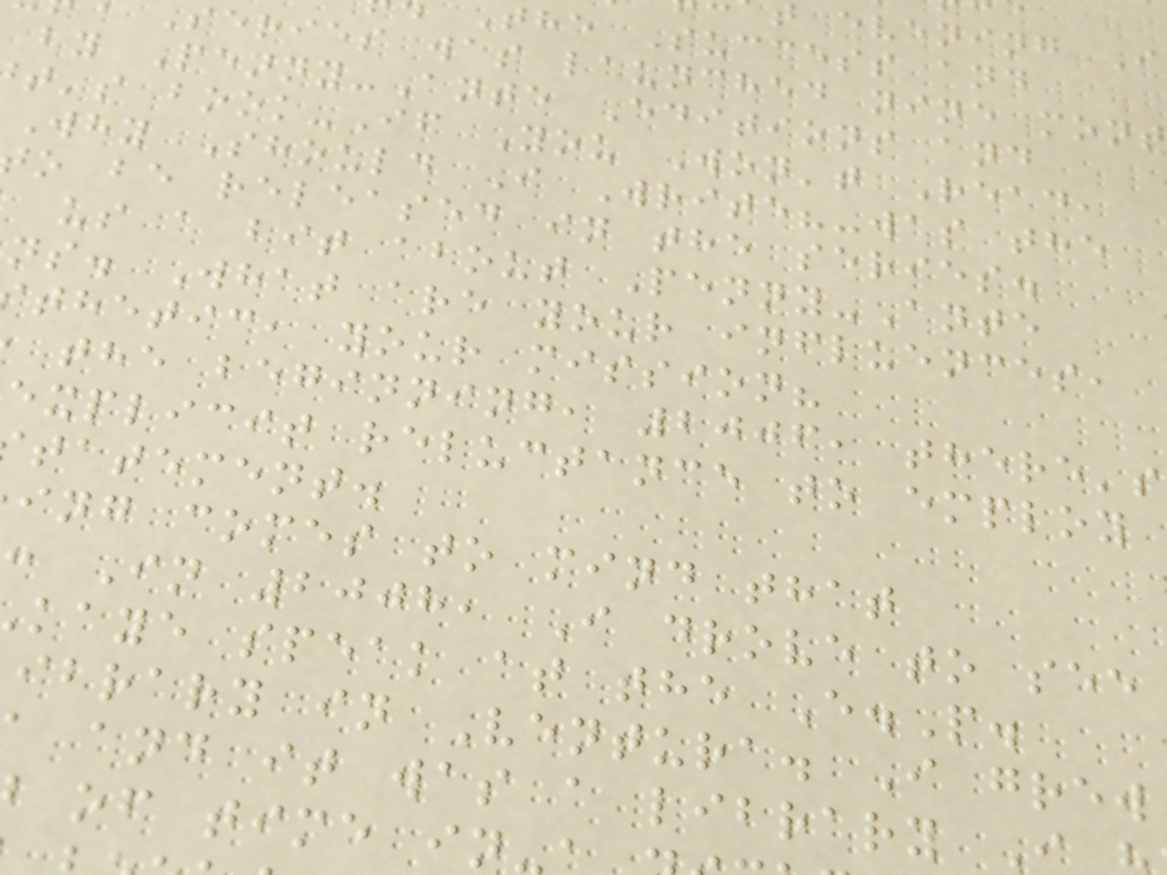evening I
the Success and
series was launched nine mont
by Penny-Ante Editions and
t's book-If You Won't Read,
Why Should I Write?-was the
o be released in the series.
us a bit about Penny-Ante
ns. What are your influences,
thetic, your mission?
the beginning, 2006, there's
explicit reluctance to employ
tatement.
ing comes to mind that
: In 2008, I drove to see
kaye speak at the E.P.
ibrary in Ventura. I grew
and it was a library I
of time in
